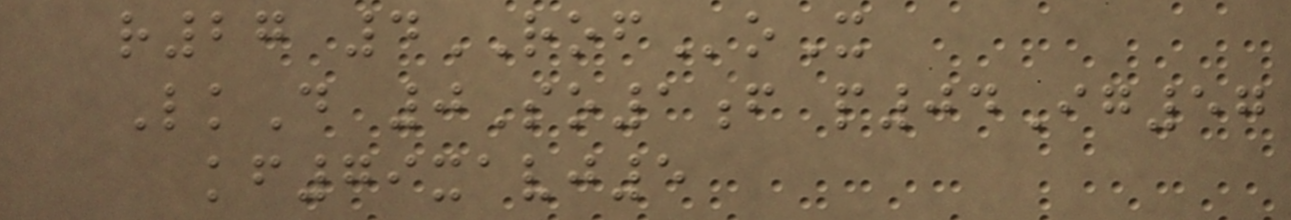r27 4ROFoX
LkD 0So1f p04Ig57
kf79xavj5
